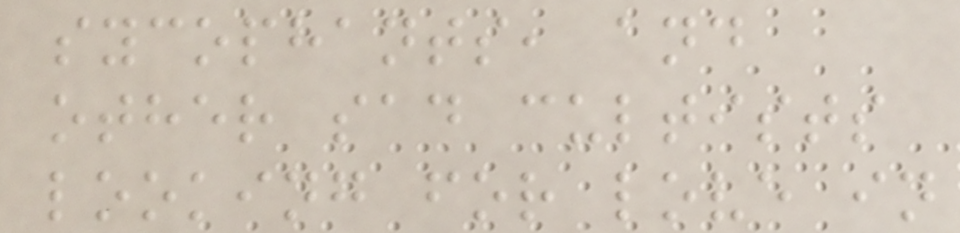sycophants, and
other sad cultists
looking for love in
